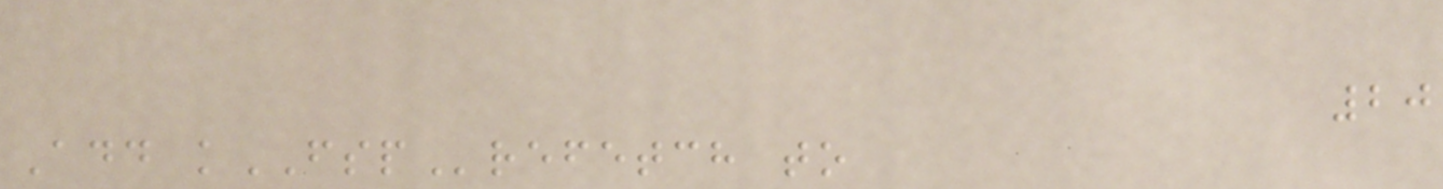20
Add kFSPrefetch to
